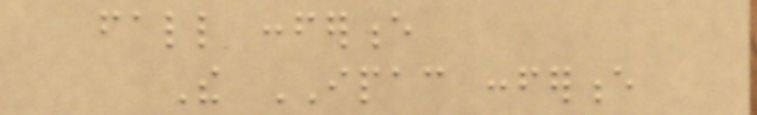fall conference
The IPAC conference
